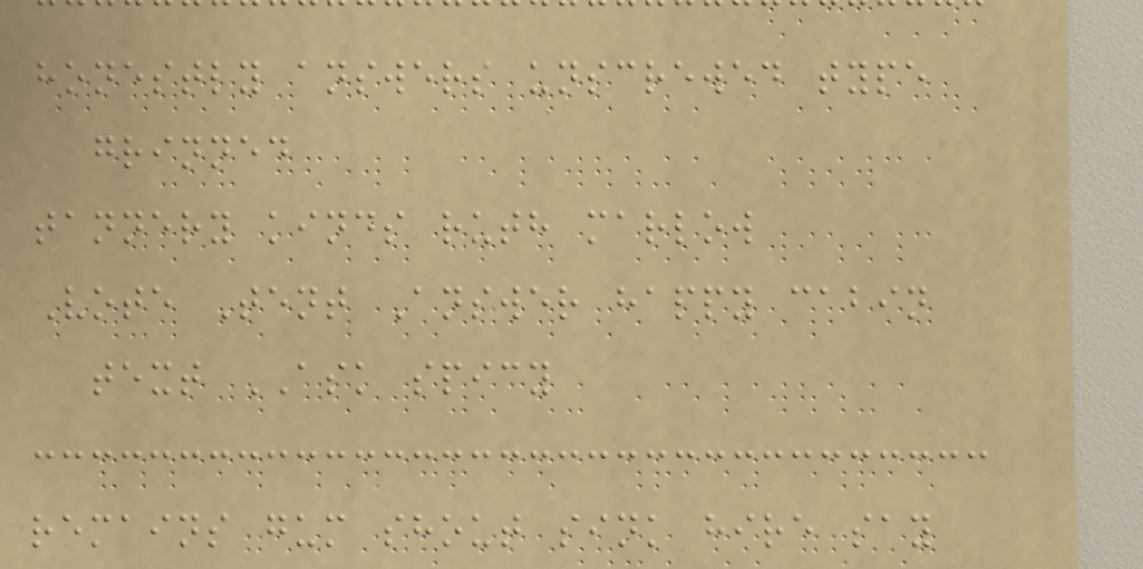honestly answers unscrewed type
grinned
tannery kinds ruth marlow
Vote Tent Answer happy cabin
text ASK spicy
remains gum shout sink hire say
